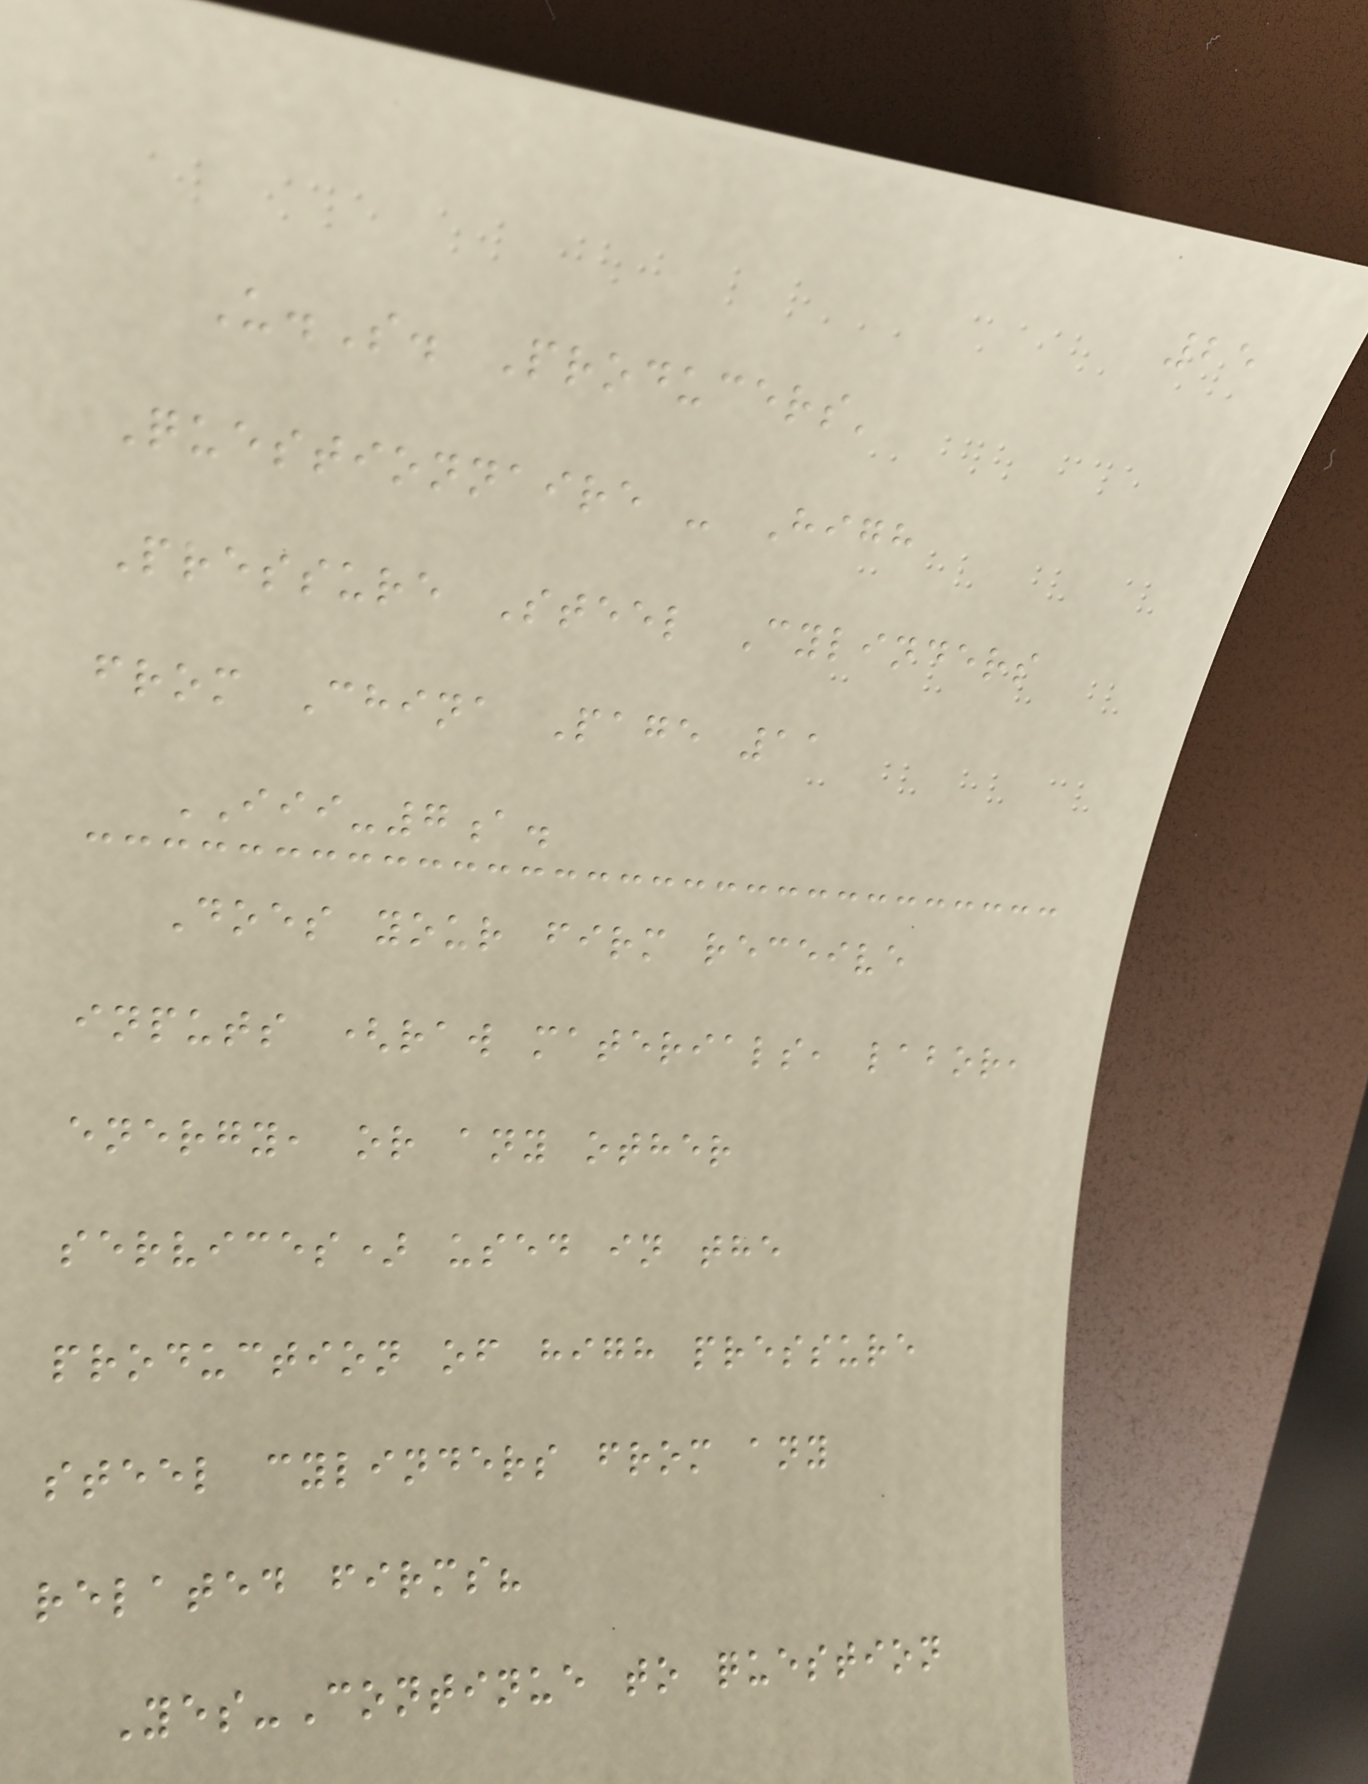25
U.S. Producers'
Questionnaire - High
Pressure Steel Cylinders
from China Page 11
III-7a.
Does your firm receive
inputs (raw materials, labor,
energy, or any other
services) used in the
production of high pressure
steel cylinders from any
related firms?
Yes-Continue to question
